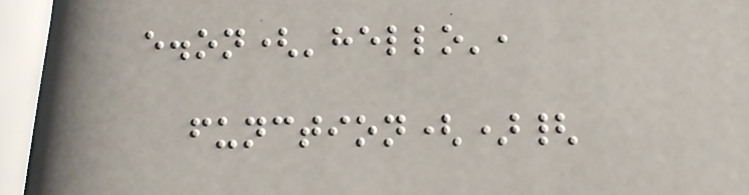e.on('hello',
function(){
